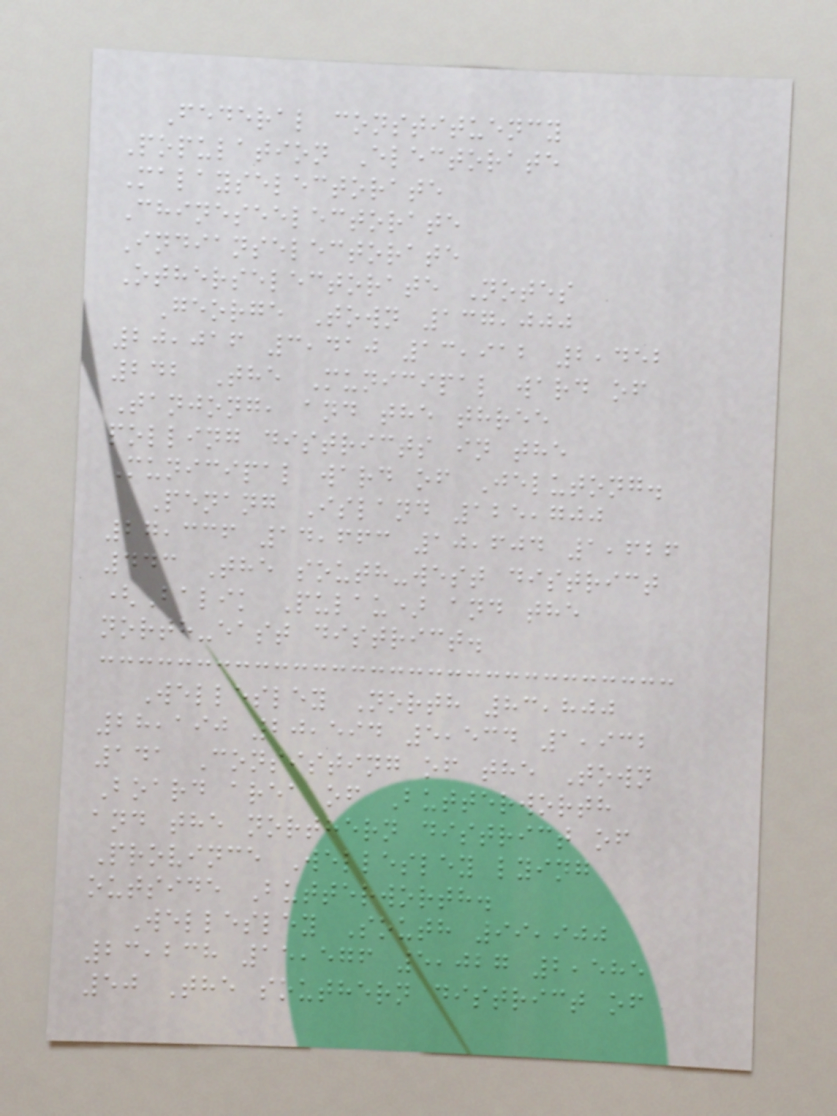Federal constituency
Population Electorate
Malayselectorate
Chineseelectorate
Indianselectorate
Otherselectorate Notes
George Town 137,000
20,016 3,410 13,912 2,452
242 The Municipal ward of
Tanjong, and the three
polling districts in the
Municipal ward of Jelutong.
Penang Island 125,700
27,336 14,663 10,604 1,626
443 The south-west district
(Balik Pulau) and the
north-east district.
Wellesley North 83,800
28,190 20,594 5,534 1,932
141 Consisting of the Town
Board area of Butterworth
and the northern district of
Province Wellesley lying
outside Butterworth.
Wellesley South 99,900
23,238 15,576 5,027 2,585
50 The southern district of
